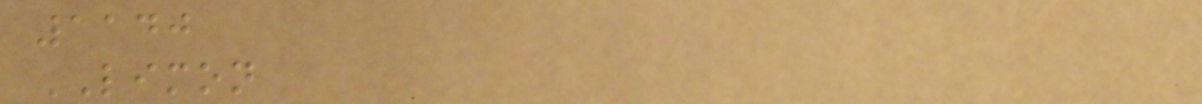1140
LIMON
